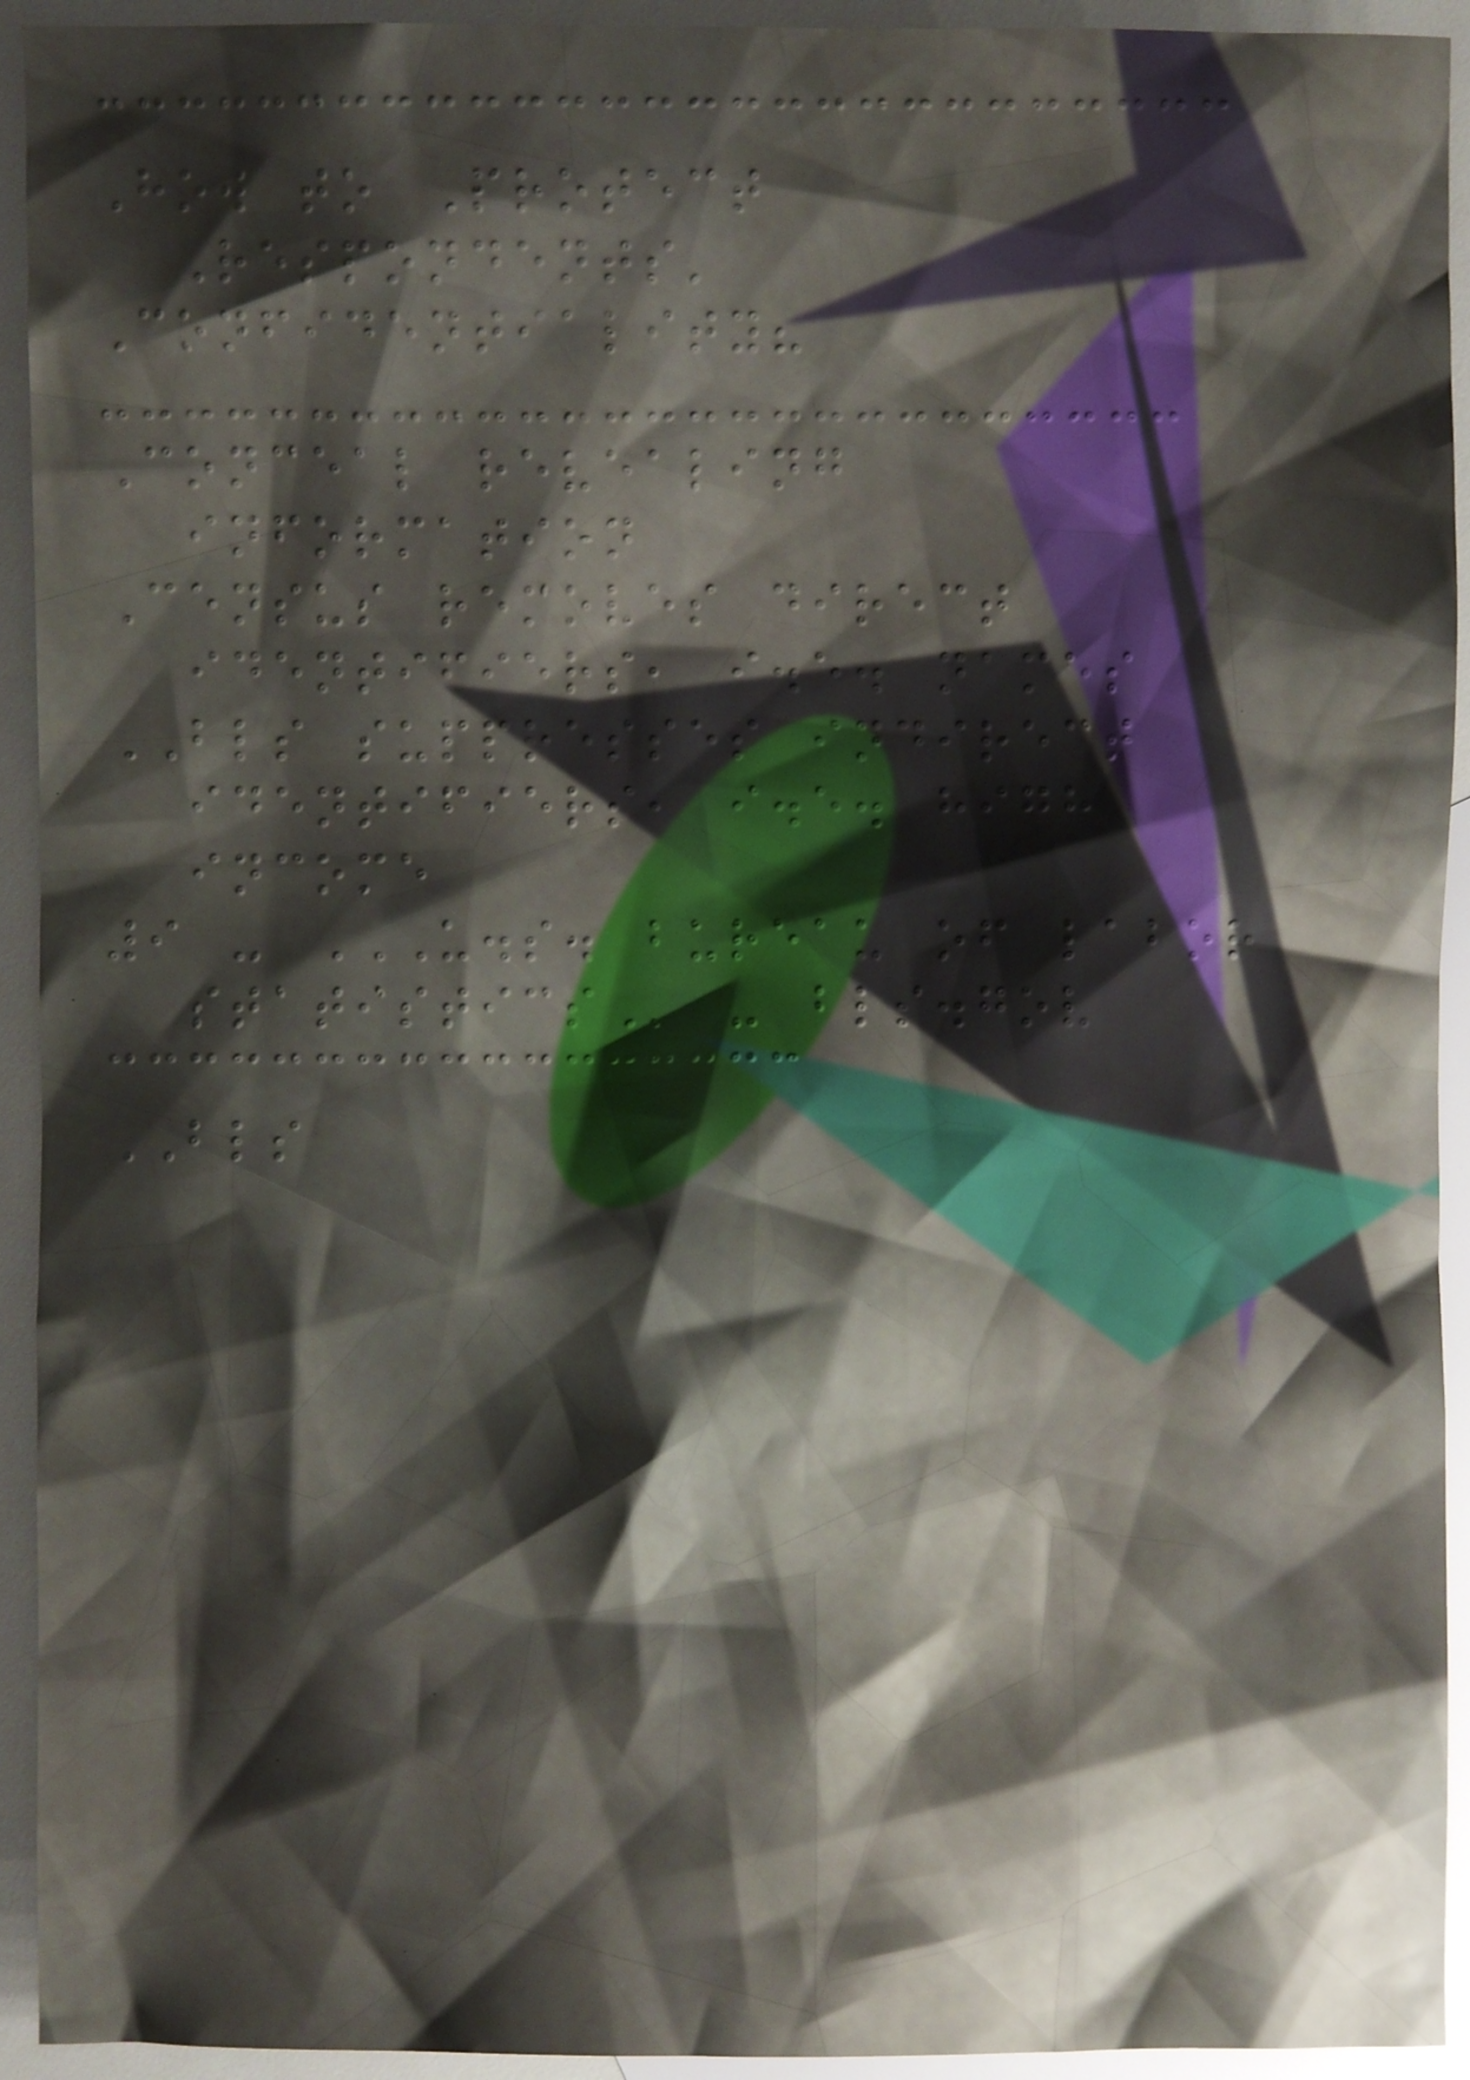How to Protect
Respondents'
Confidentiality?
Conceal revealing
information
Census removes direct
identifiers, i.e. names
BLS suppresses indirect
identifiers, i.e. high
income
9 - U.S. BUREAU OF LABOR
STATISTICS - bls.gov
BLS
